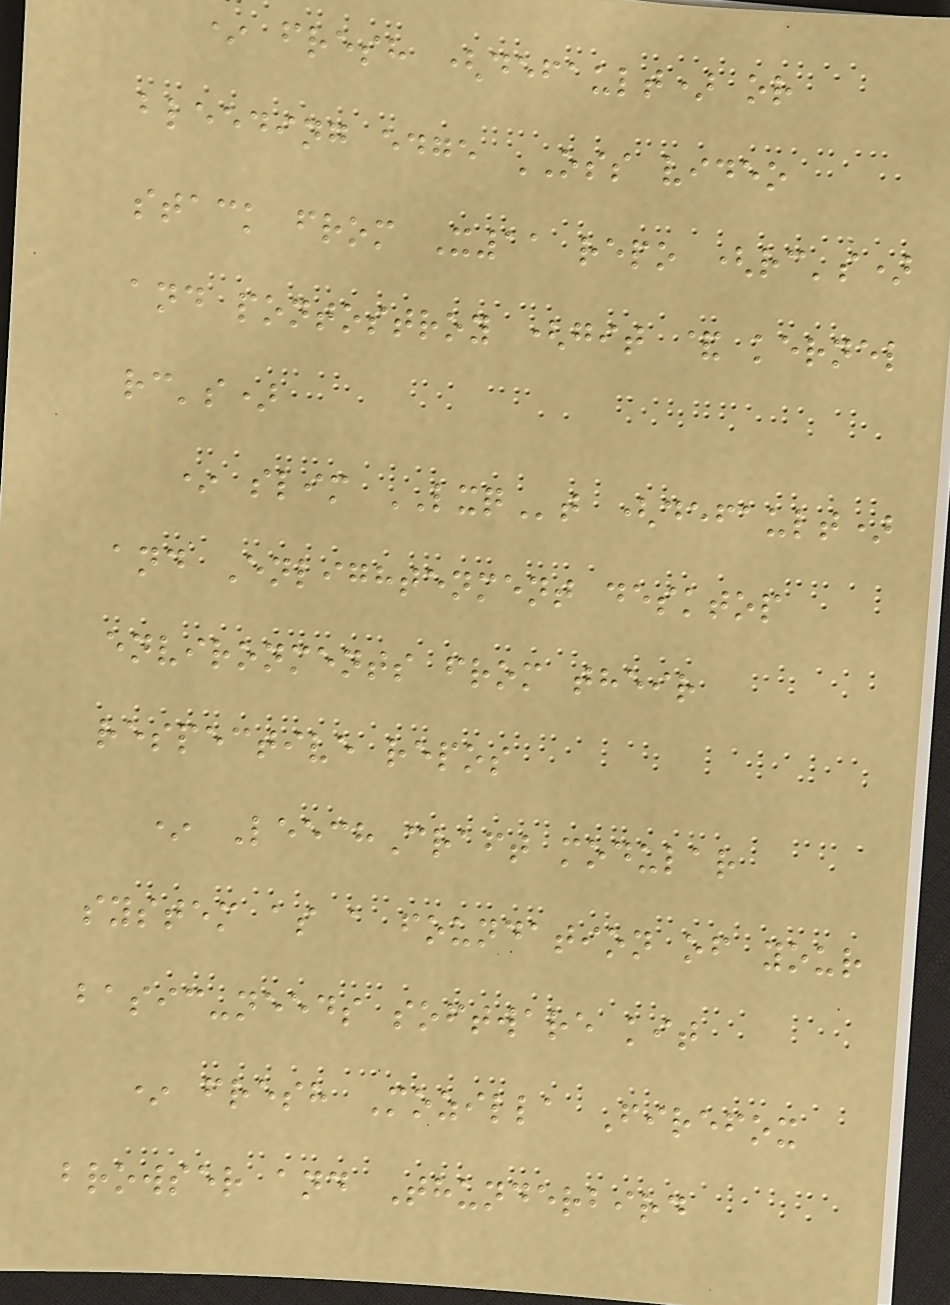* fresh (default) or
bleeding edge OSS video
stack from X11 repo (rc's)
and pontostroy (git & kernel
rc's)
* slim LXQt (default)
and Enlightenment desktop
environments from their
respective repos
* LeechCraft modular
system as a foundation of your
basic-needs software kit
* fresh Mozilla Firefox
browser and Thunderbird
